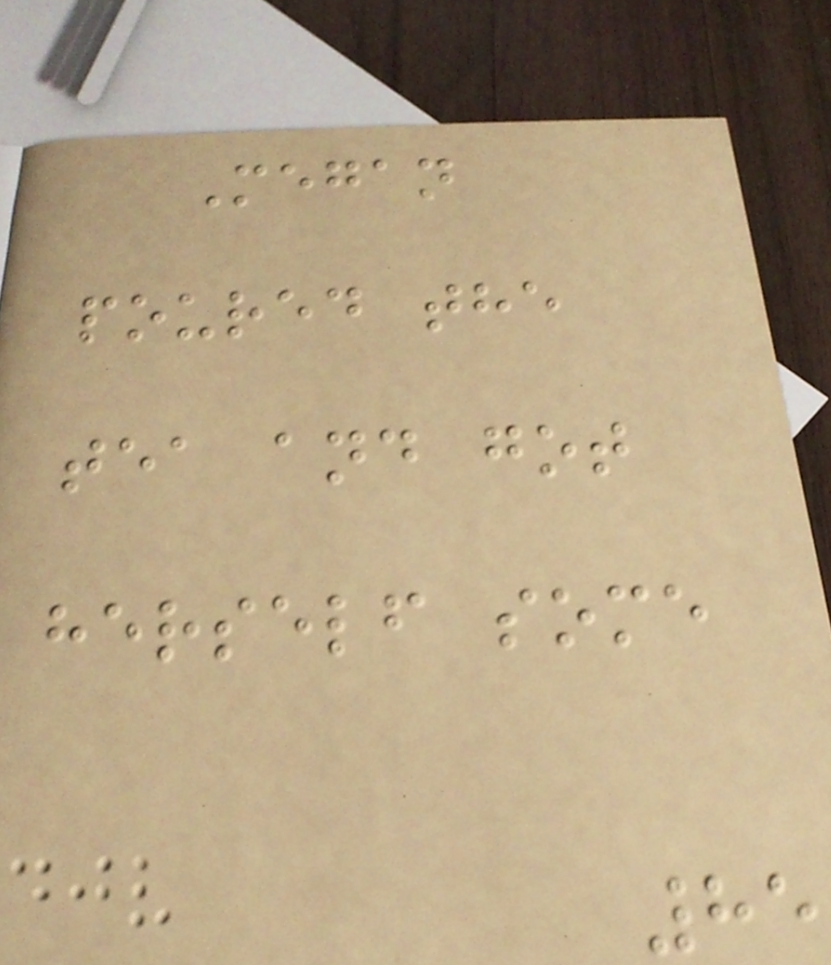Megan
poured the
tea and got
herself some
85
